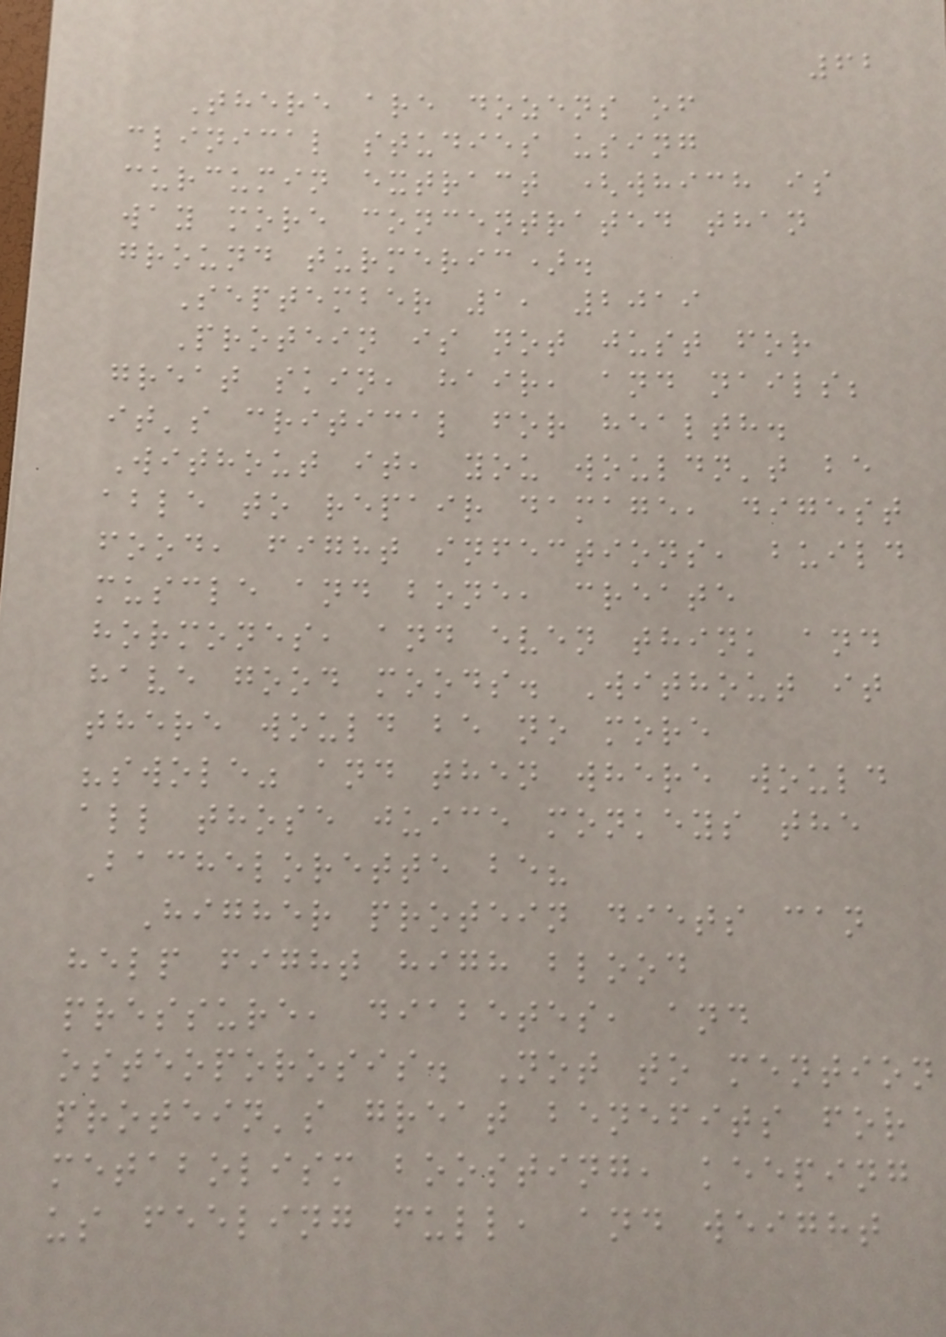62
There are dozens of
clinical studies using
curcumin extract (which is
way more concentrated than
ground turmeric).
September 1, 2019
Protein is not just for
great skin, hair, and nails;
it's critical for health.
Without it, you wouldn't be
able to repair damage, digest
food, fight infections, build
muscle and bone, create
hormones, and even think and
have good moods. Without it
there would be no more
"swole" and then where would
all those juice monkeys the
Bachelorette be?
Higher protein diets can
help fight high blood
pressure, diabetes, and
osteoporosis. Not to mention
protein's great benefits for
metabolism boosting, keeping
us feeling full, and weight
